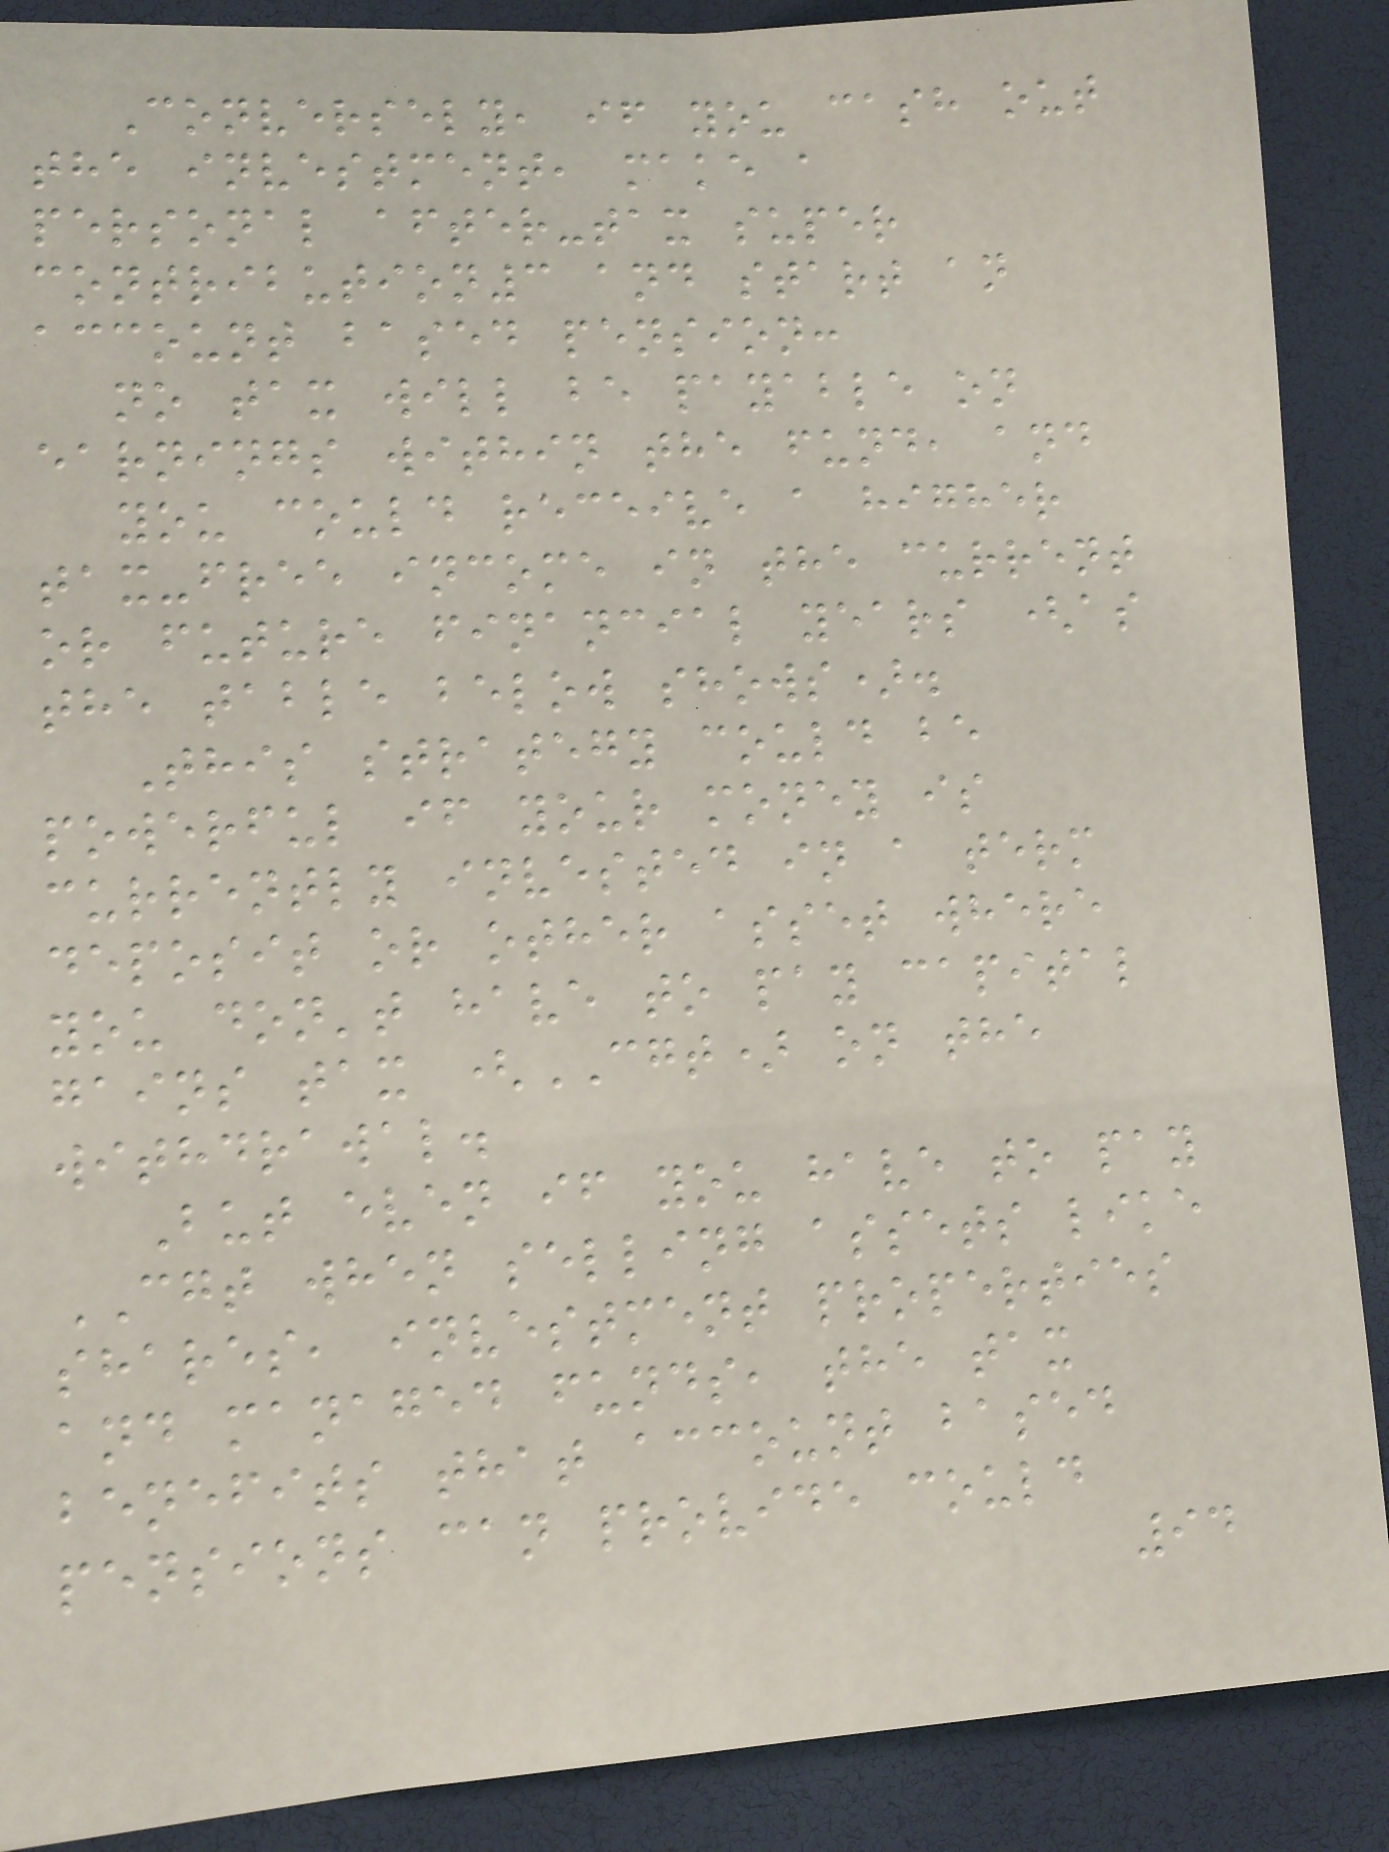Conversely, if you cash out
the investment, make a
personal after-tax super
contribution3 and start an
account based pension:
no tax will be payable on
earnings within the fund, and
you could receive a higher
tax-free income in the current
or future financial years (as
the table below shows).
This strategy could be
powerful if your money is
currently invested in a term
deposit or other asset where
you don't have to pay capital
gains tax (CGT) on the
withdrawal.
But even if you have to pay
CGT when selling assets like
shares, investment properties
and managed funds, the tax
benefits that account based
pensions can provide could
94
